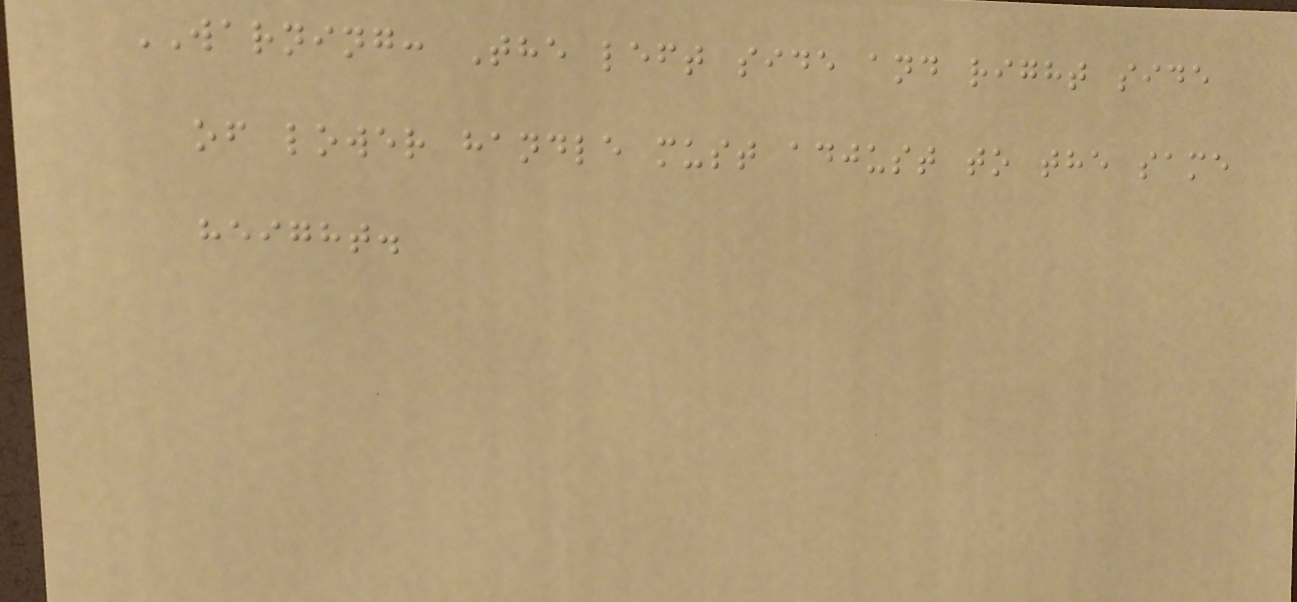WARNING: The left side and right side
of lower handle must adjust to the same
height.
